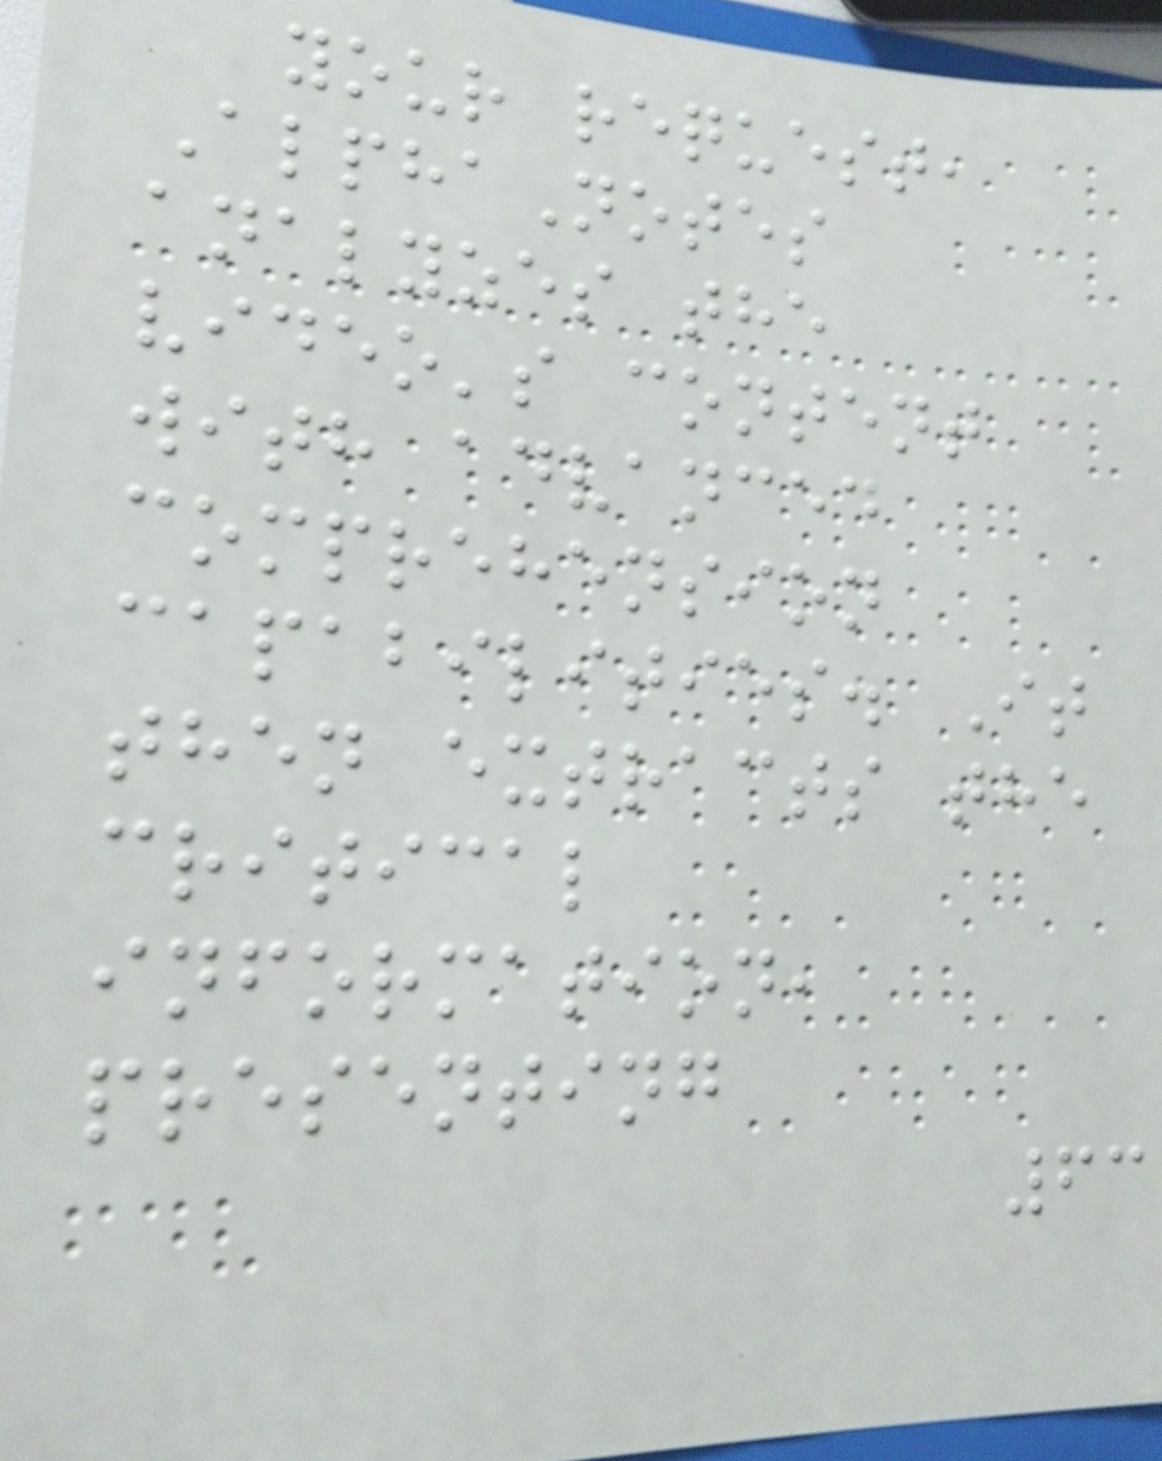your request,
AlphaNotes
analyzes the
video's content
with advanced
comprehension
capabilities. It
then extracts the
critical
information,
presenting
63
